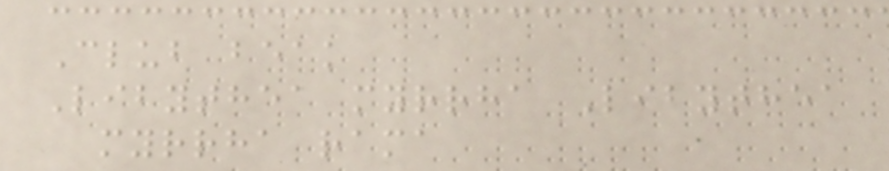Club beak
Libythea myrrha Libythea
myrrha rama
